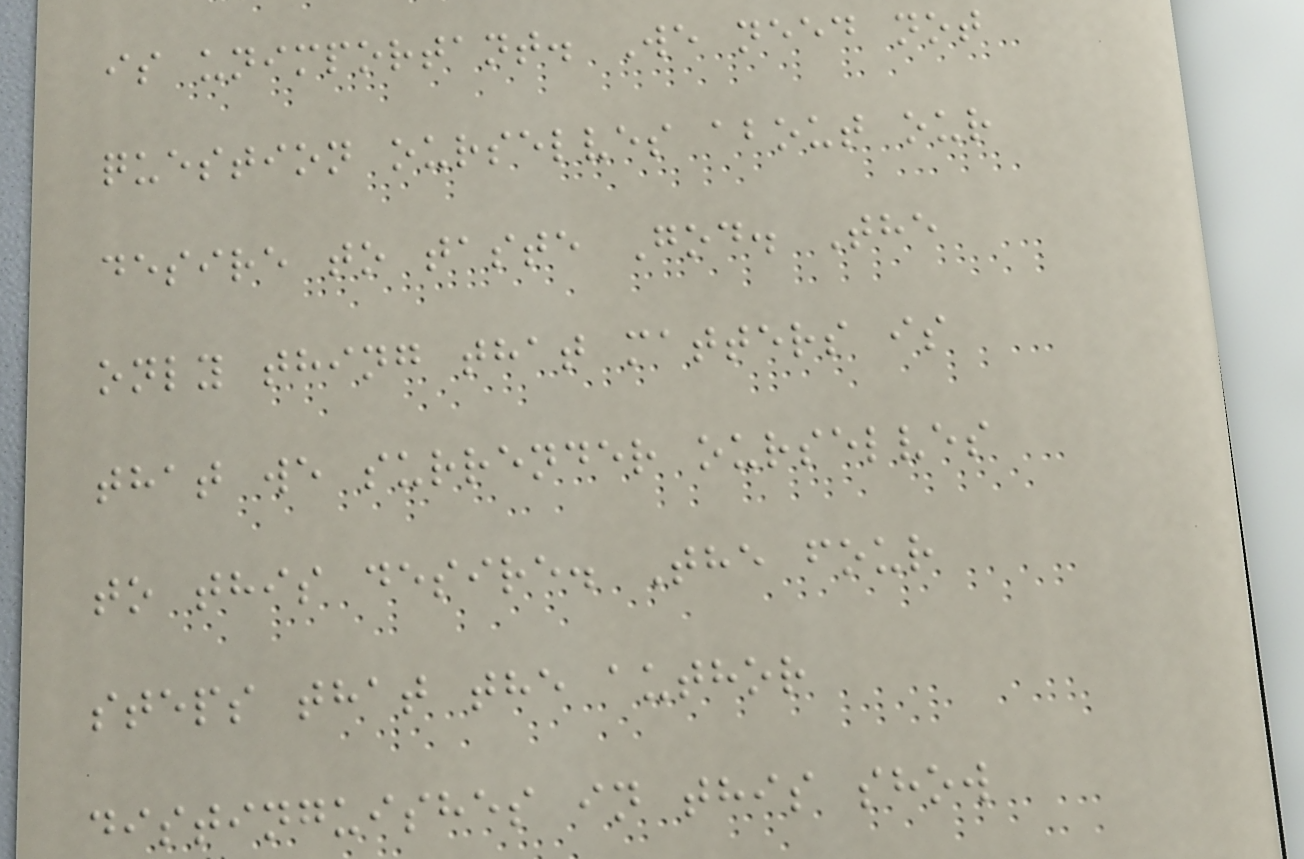is unimportant. We need not
question ourselves about our
desire to taste God. The
only thing that matters is
that we surrender ourselves
to this desire. The four
steps that the author
distinguishes in this show
